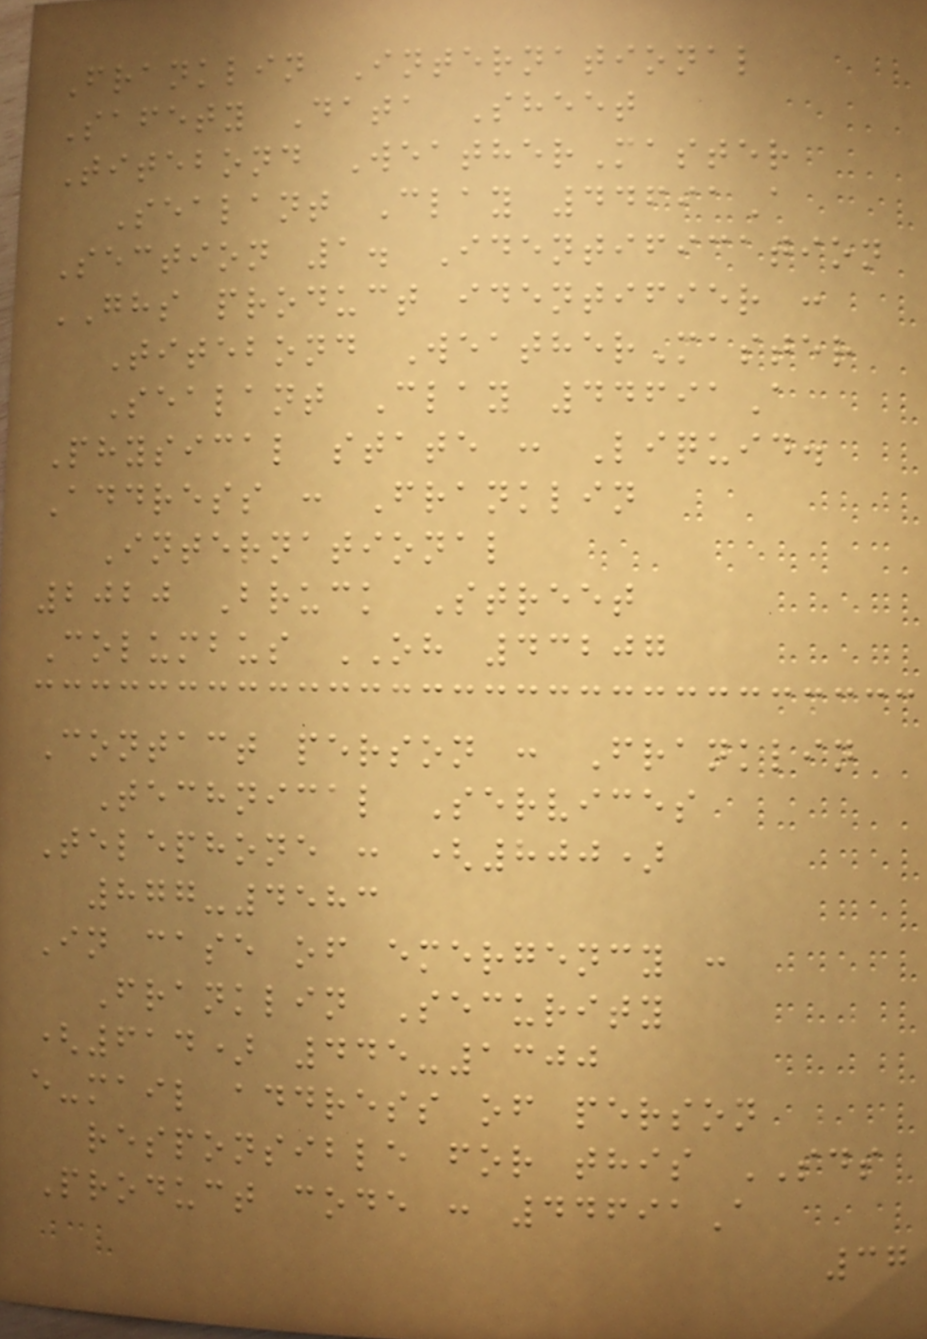Franklin International
Safety Data Sheet
Titebond WeatherMaster
Sealant Clay 44691A
Section 1. Identification
GHS product identifier :
Titebond WeatherMaster
Sealant Clay 44691A
Physical state : Liquid.
Address : Franklin
International
2020 Bruck Street
Columbus OH 43207
Contact person : Franklin
Technical Services
Telephone : (800)
877-4583
In case of emergency :
Franklin Security
(614) 445-1300
e-mail address of person
responsible for this SDS
Product code : 44691A
37
